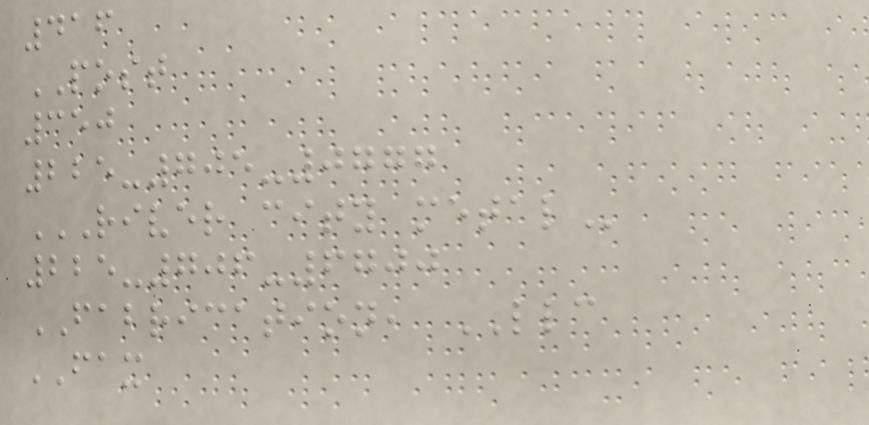416
POST
350
225-705-0777
RIVER CITY METAL
225-706-6700
FABRICATION, LLC
FAX
